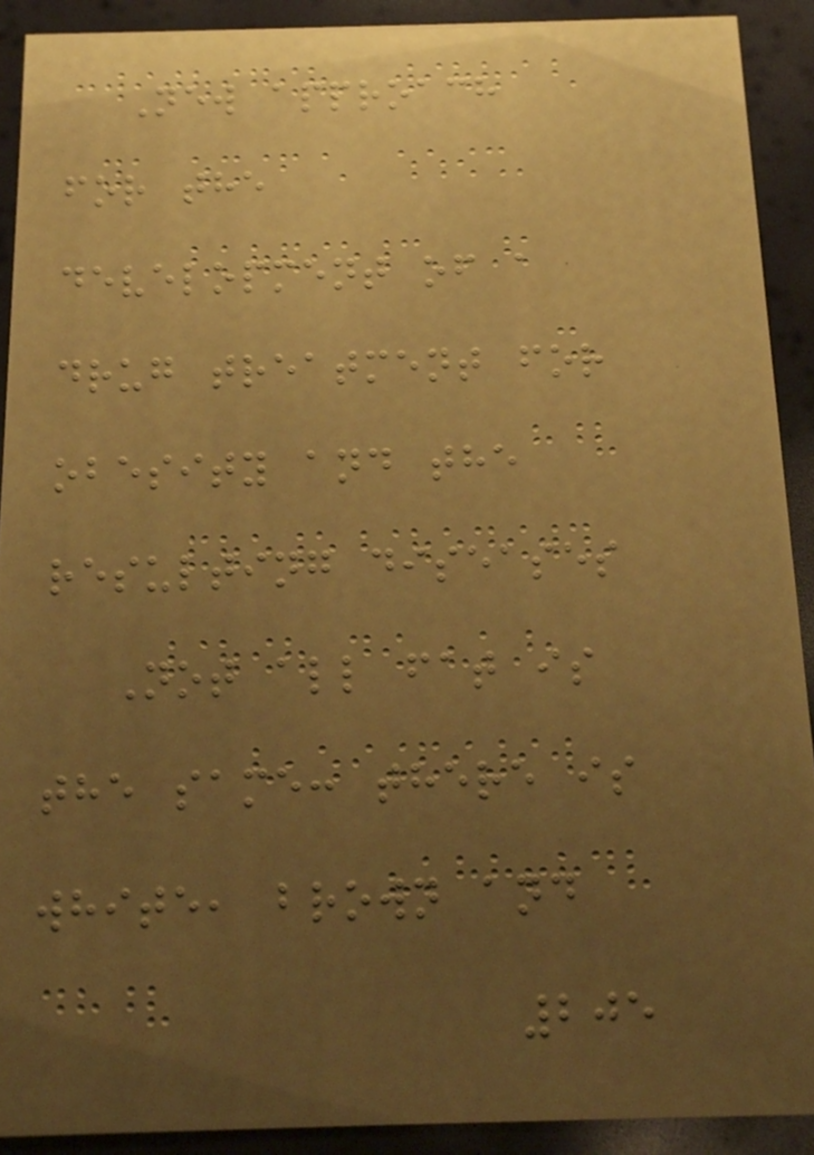New approach
for the
development of a
drug treatment for
obesity and the
resulting diseases
Not all fat is
the same: there is
white, brown and
205
